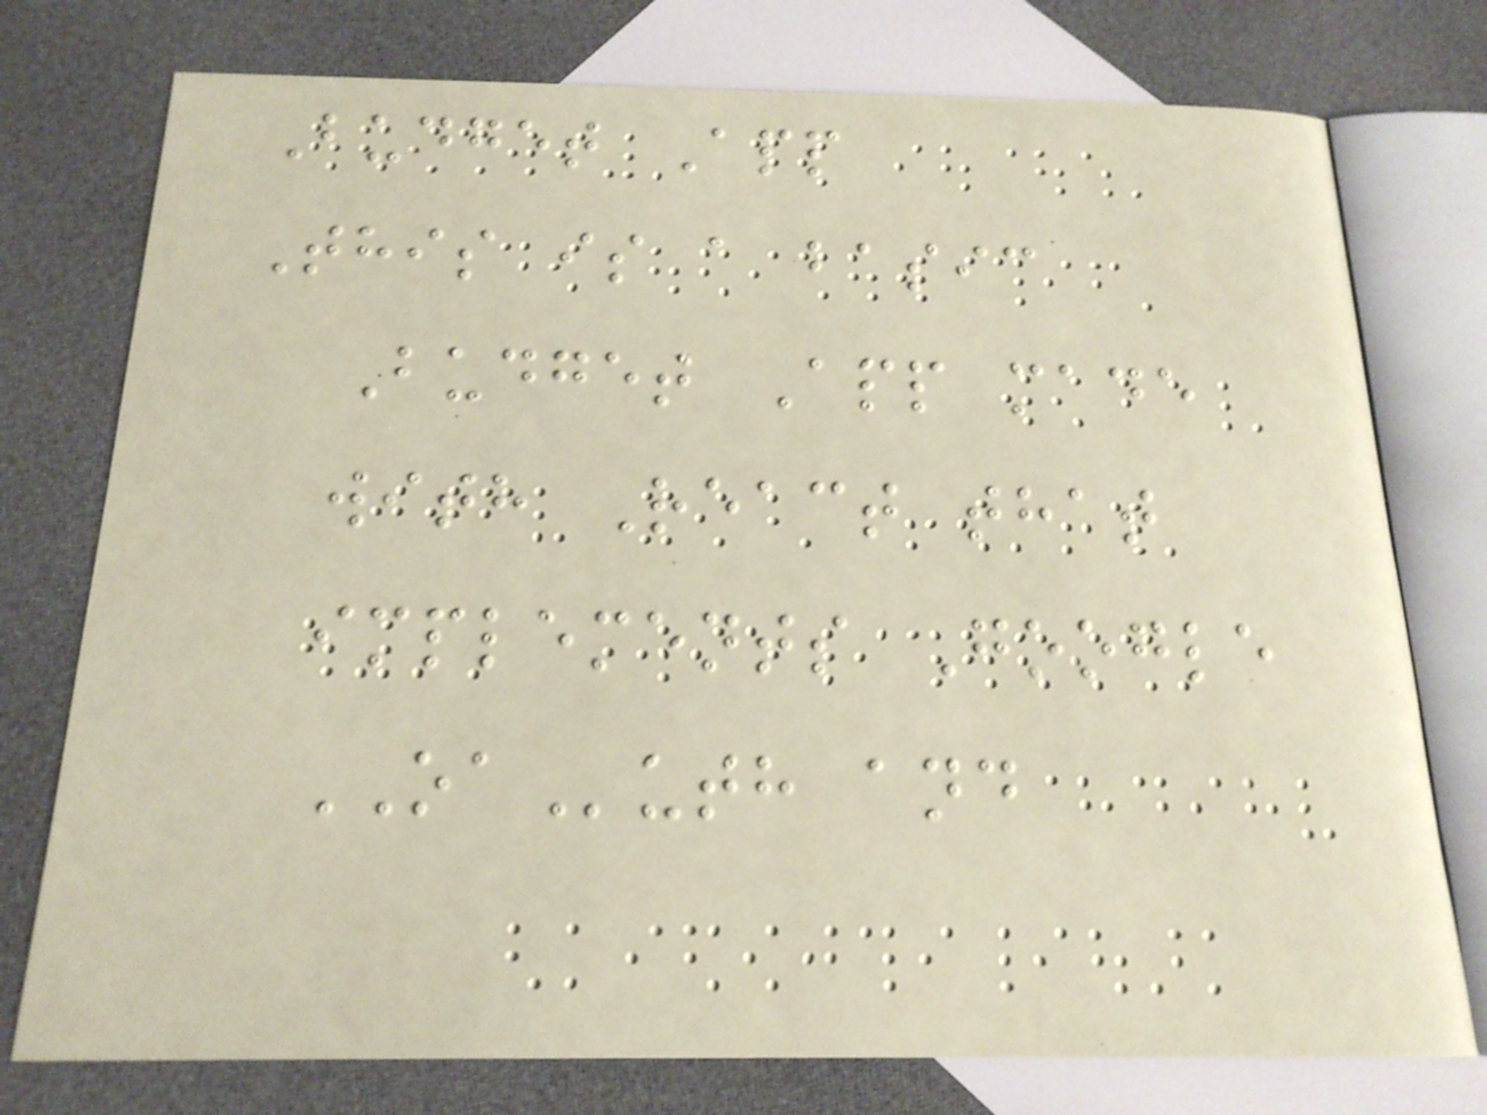Budget App
This is a basic
Budget App made
with React that
implements Google
OAuth and
